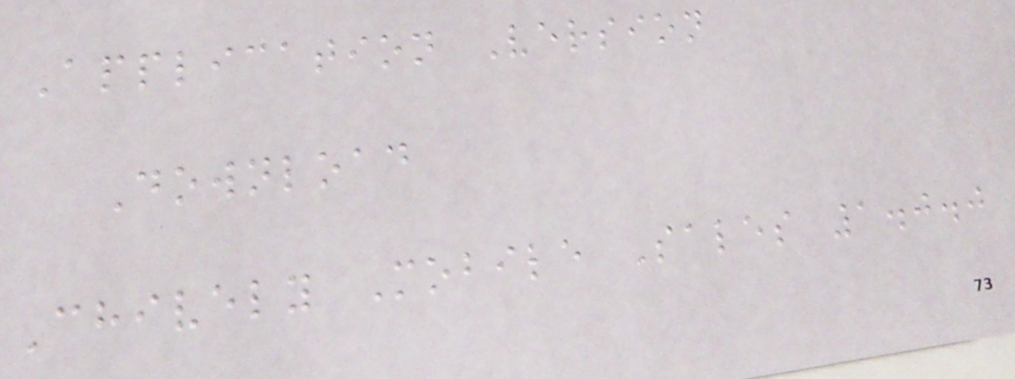Application Version
Download
Chively Mobile Sales 1.0.0
